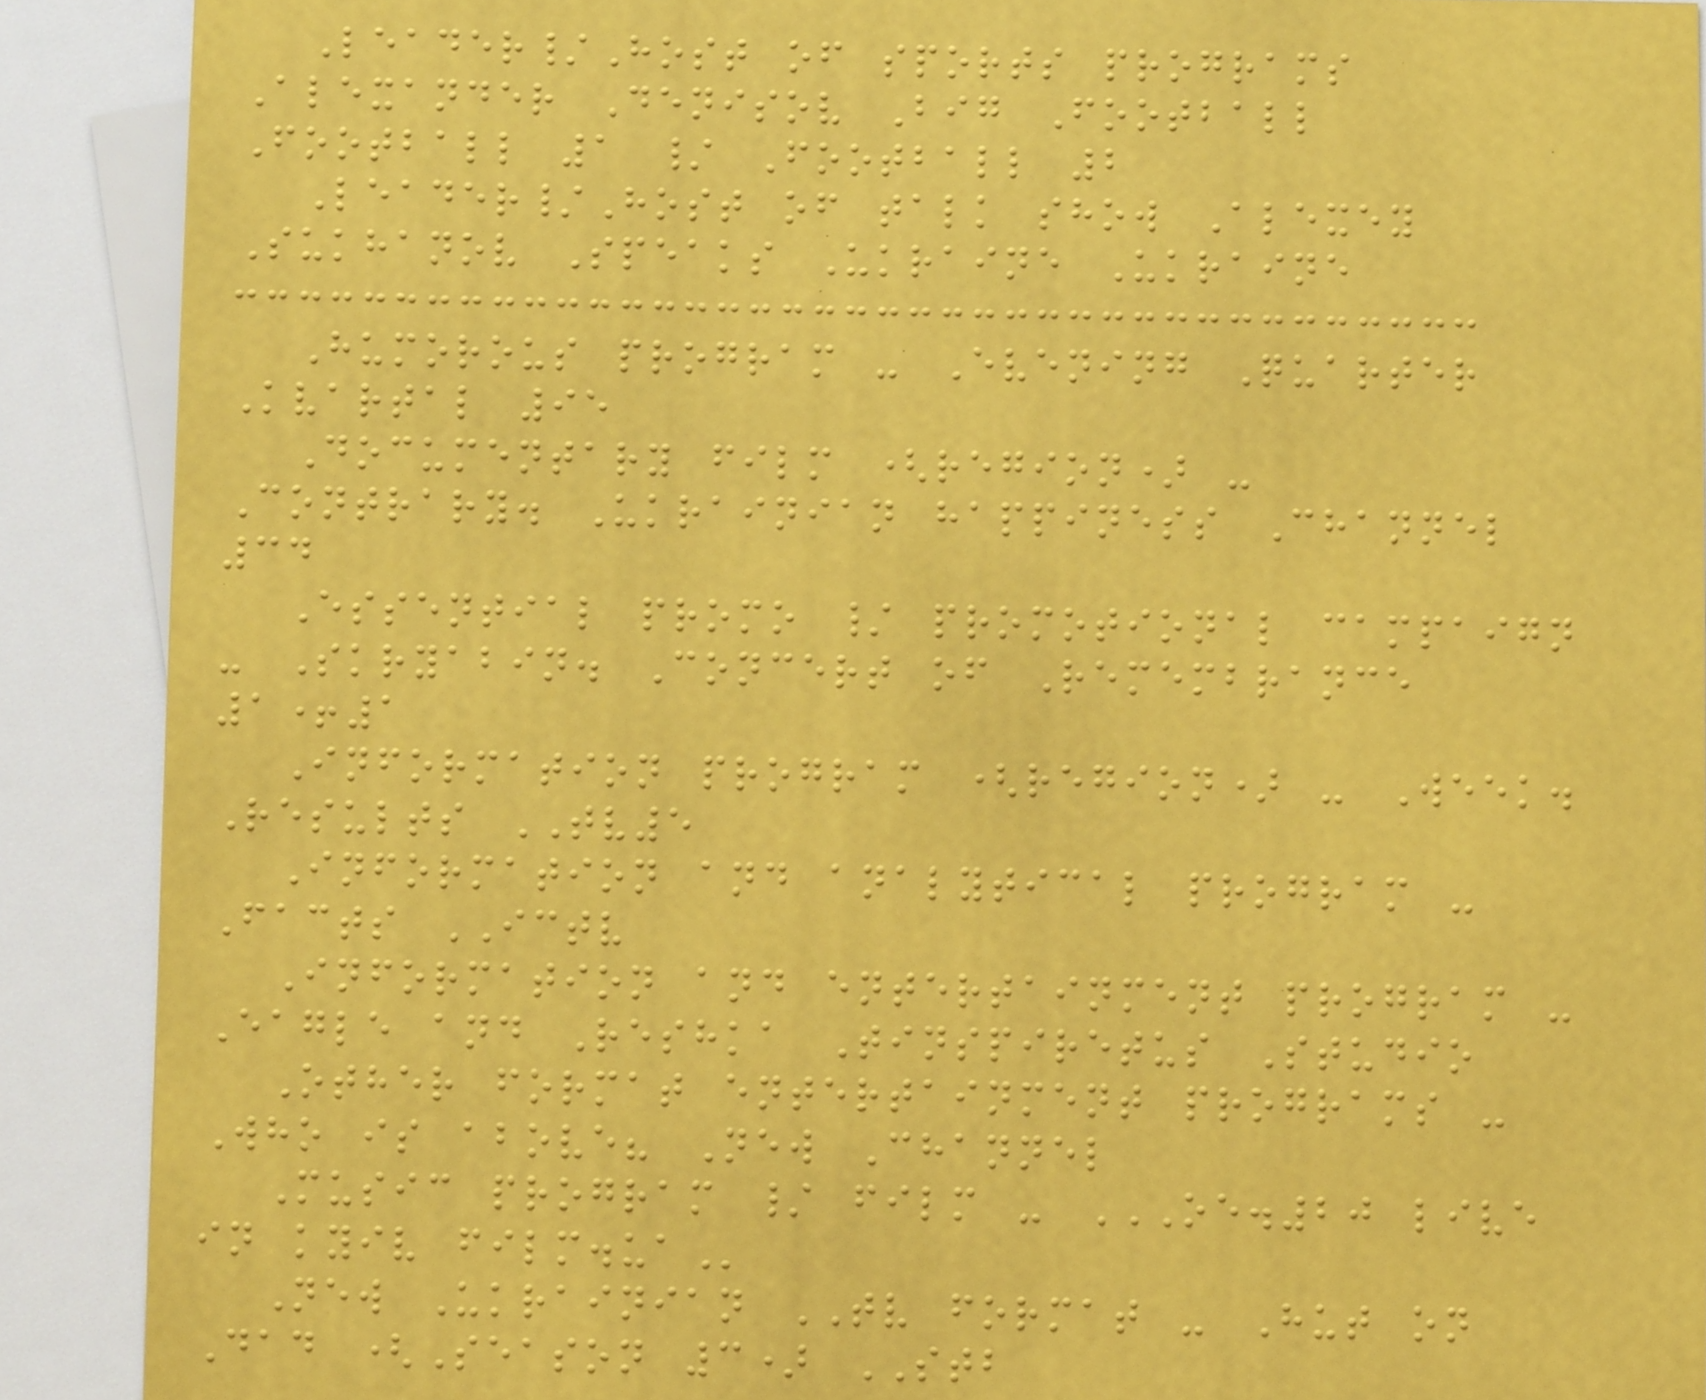Leader/Host of sports programs
Alexander Denisov Big Football
Football 1 / Football 2
Leader/Host of talk show Alexey
Sukhanov Speaks Ukraine Ukraine
Humorous program - Evening Quarter
Kvartal 95
Documentary film (region) -
Contrary. Ukrainian happiness Channel
34
Essential promo / promotional campaign
- Skryabin. Concert of Remembrance
1+1
Information program (region) - Week.
Results TV5
Information and analytical program -
Facts ICTV
Information and entertainment program -
Eagle and Reshka Tinspiretus Studio
Other format entertainment programs -
Who is above? New Channel
Music program / film - OE.20 LIVE
IN KYIV FILM.UA
New Ukrainian TV format - Hut on
Dad (Season 3) STB
